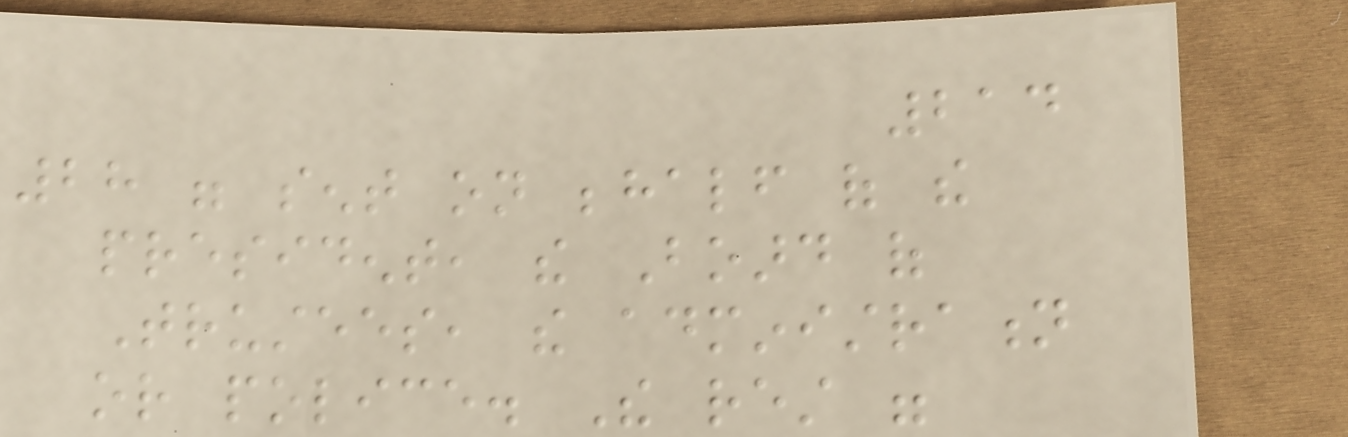214
28 were sent on behalf of the
president, the Board of
Trustees, the administration
or police. The rest were
